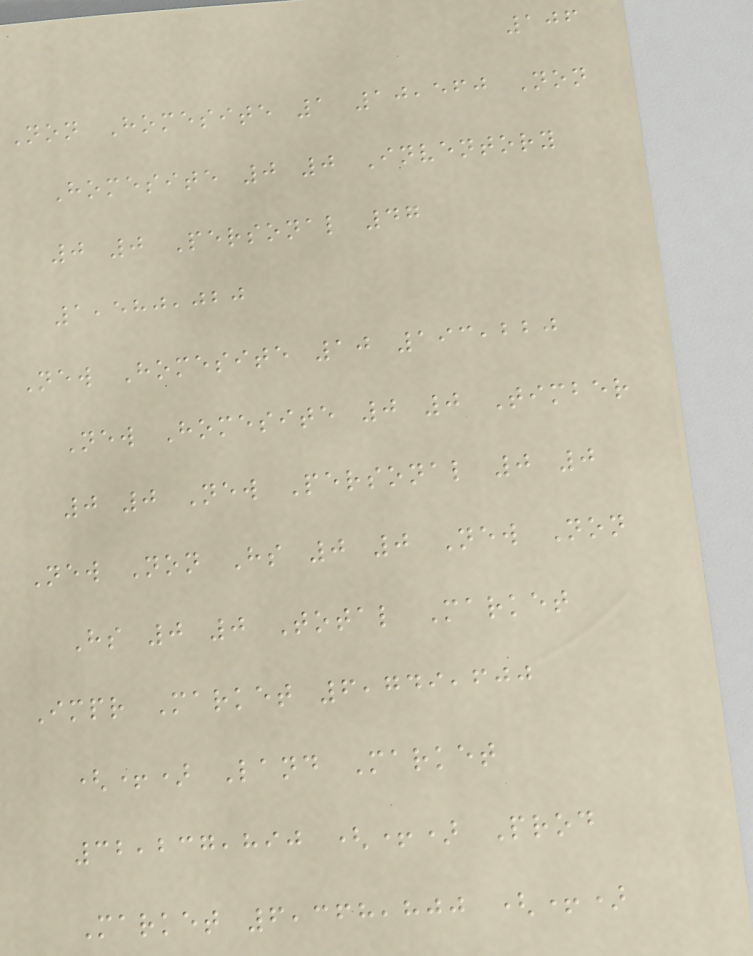106
Non Homesite 1 10,560 Non
Homesite 0 0 Inventory
0 0 Personal 47
1,580,020
New Homesite 10 193,220
New Homesite 0 0 Timber
0 0 New Personal 0 0
New Non Hs 0 0 New Non
Hs 0 0 Total Market
Impr Market 6,749,600
(+) Land Market
32,237,890 (+) Prod
Market 6,368,800 (+)
